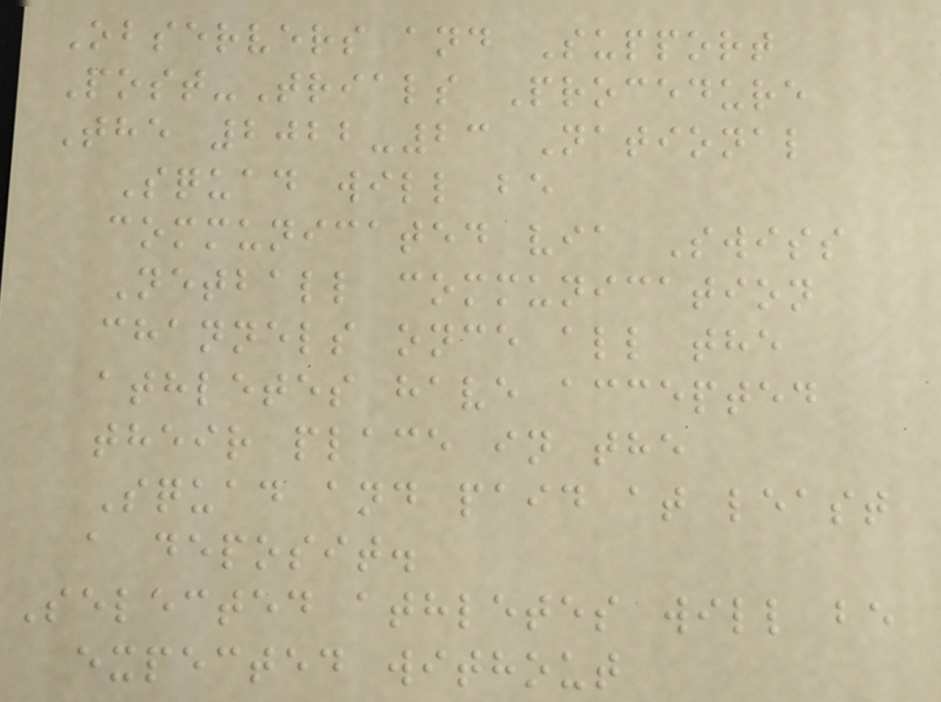Observers and Support
Post-Trials Procedure
The 2022-23 National
Squad will be
communicated via Swiss
Netball communication
channels once all the
athletes have accepted
their place in the
Squad and paid at least
a deposit.
Selected athletes will be
expected without
